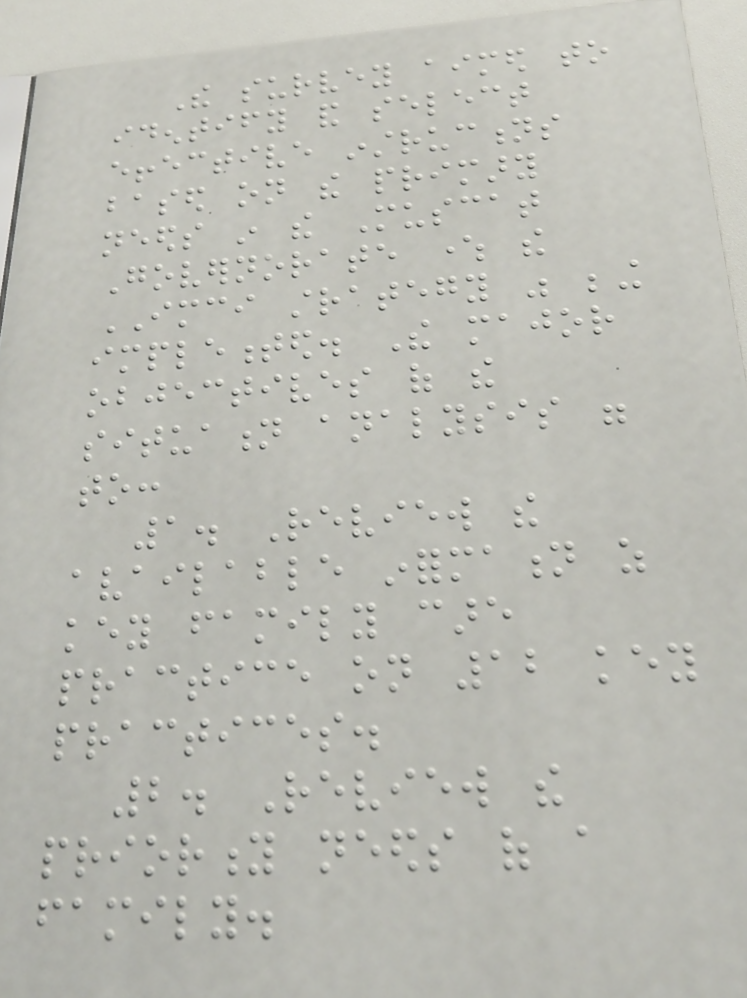The survey aimed to
identify and select
effective instructions
based on the primary
needs in the Muscat
Governorate where the
IMCI strategy was being
implemented. The major
objectives of the
situation analysis were
to:
1. Review the
available information as
key family care
practice on 12 key
practices.
2. Review the
priority needs of a
family.
